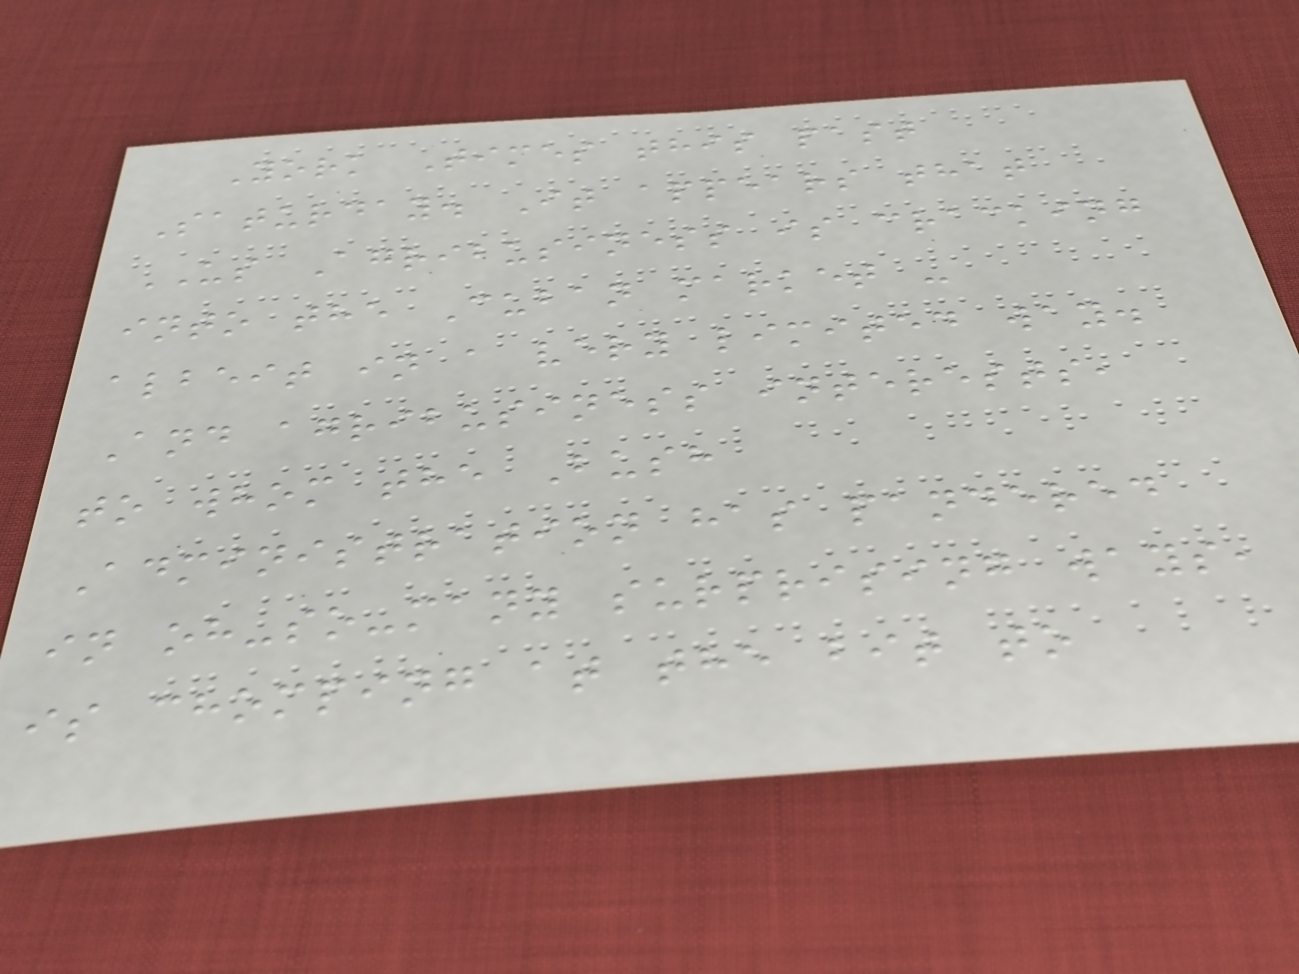York Times this past
Saturday. It appears that
US Agribusiness is cracking
into the Cuban market -
albeit in a very limited way.
And agribusiness interests,
to whom the Bush
Administration has pandered
in oh-so-many surprising ways,
is chomping at the bit to
